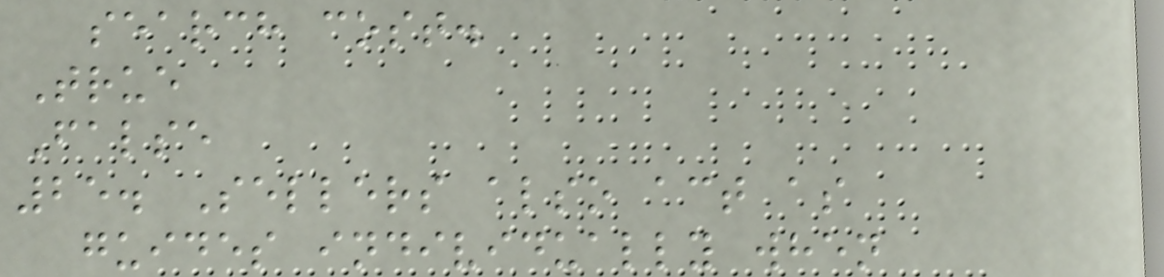search cost.
True
False
25. Sellers also act as
guides individually when
